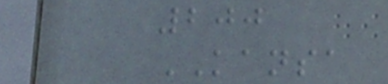200
KANSA
